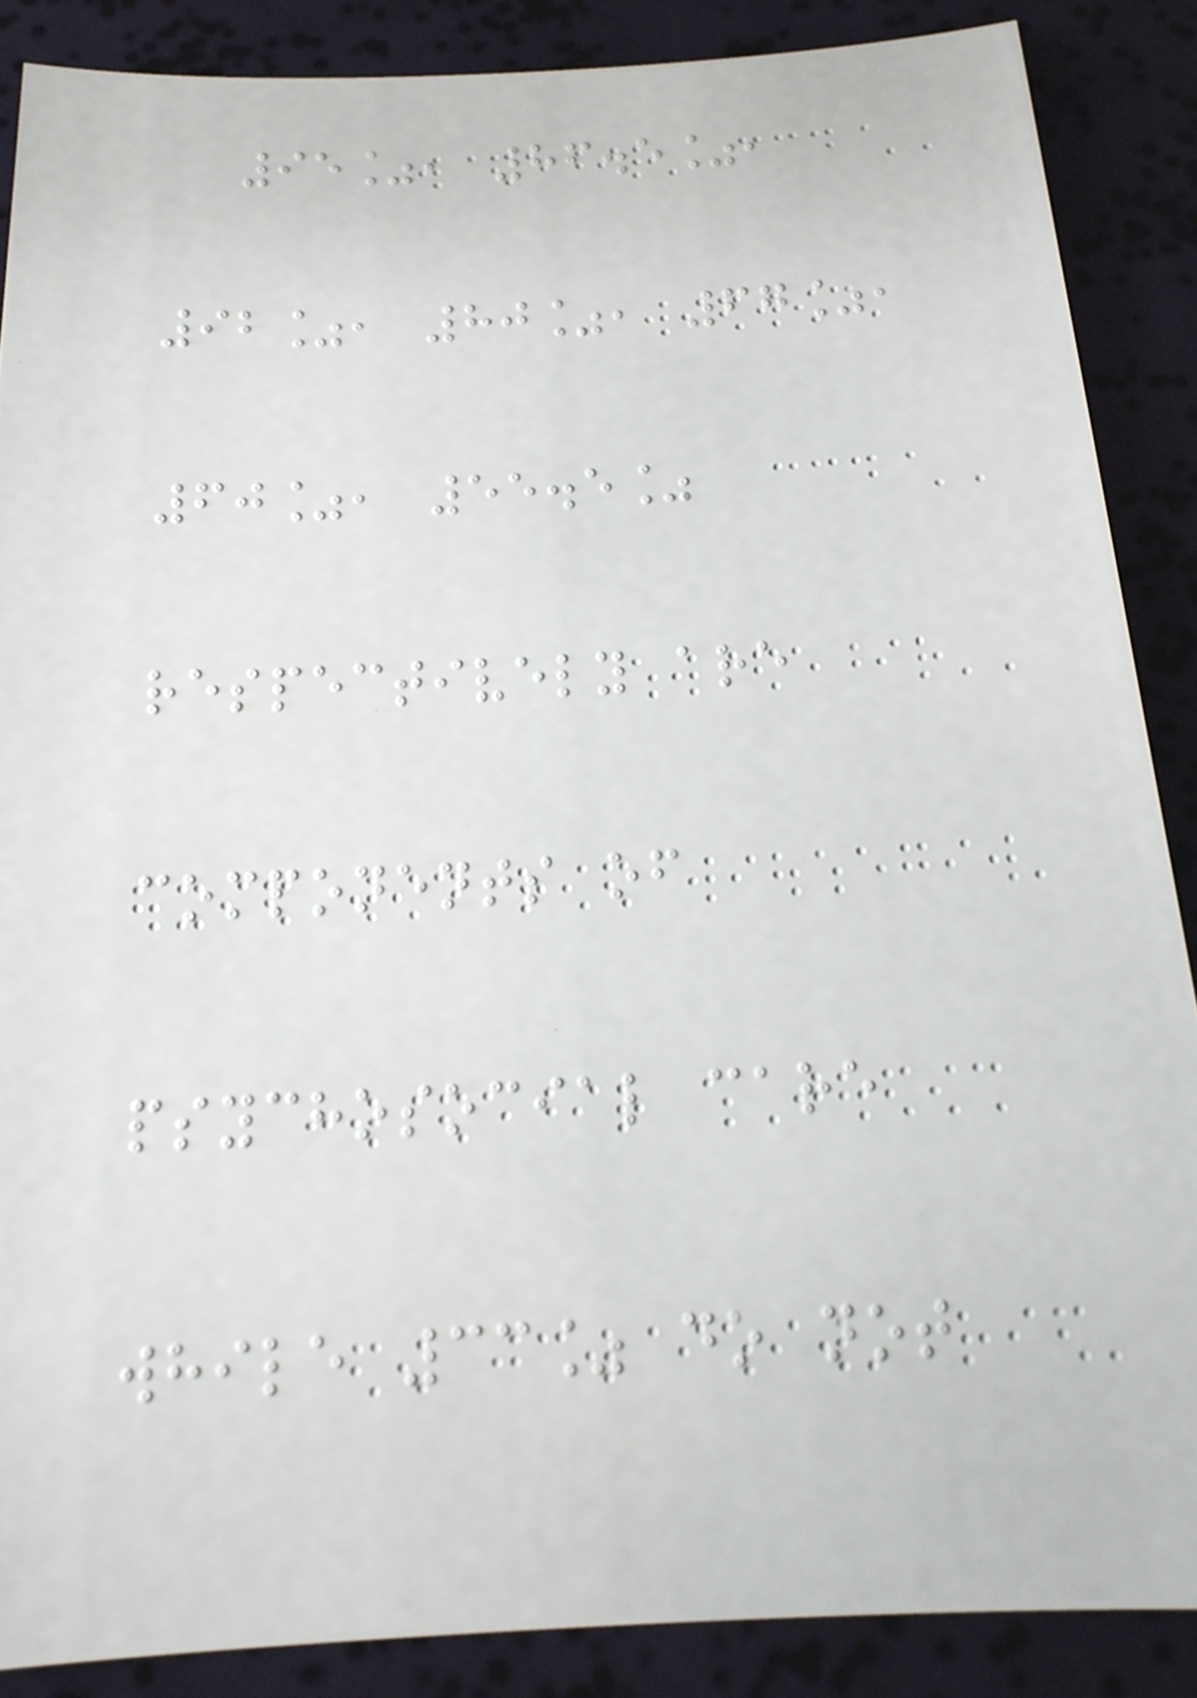95%, 86.5%,
92%, 80%, 67%,
60%, 55.5%
respectively are
components of
psychosocial care
while 33% do not
